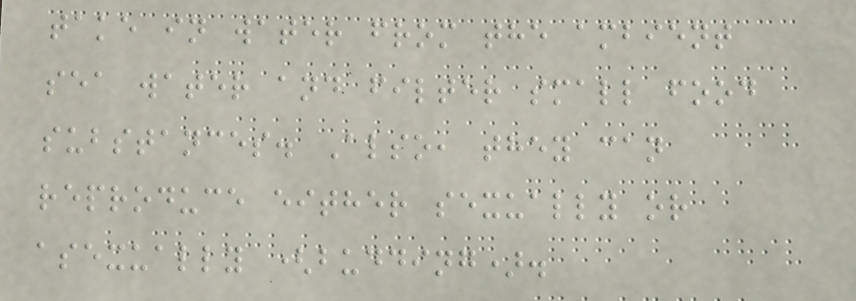take in water from the ambient
sea water and filter small food
substances. Also, they can
reproduce either sexually or
asexually (budding).
